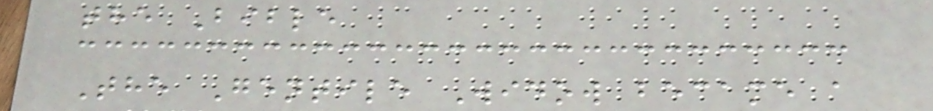the Bible
The Gentile Widow became a
